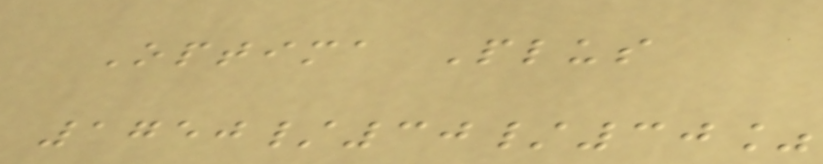Optima Plus
1750/30/30%
